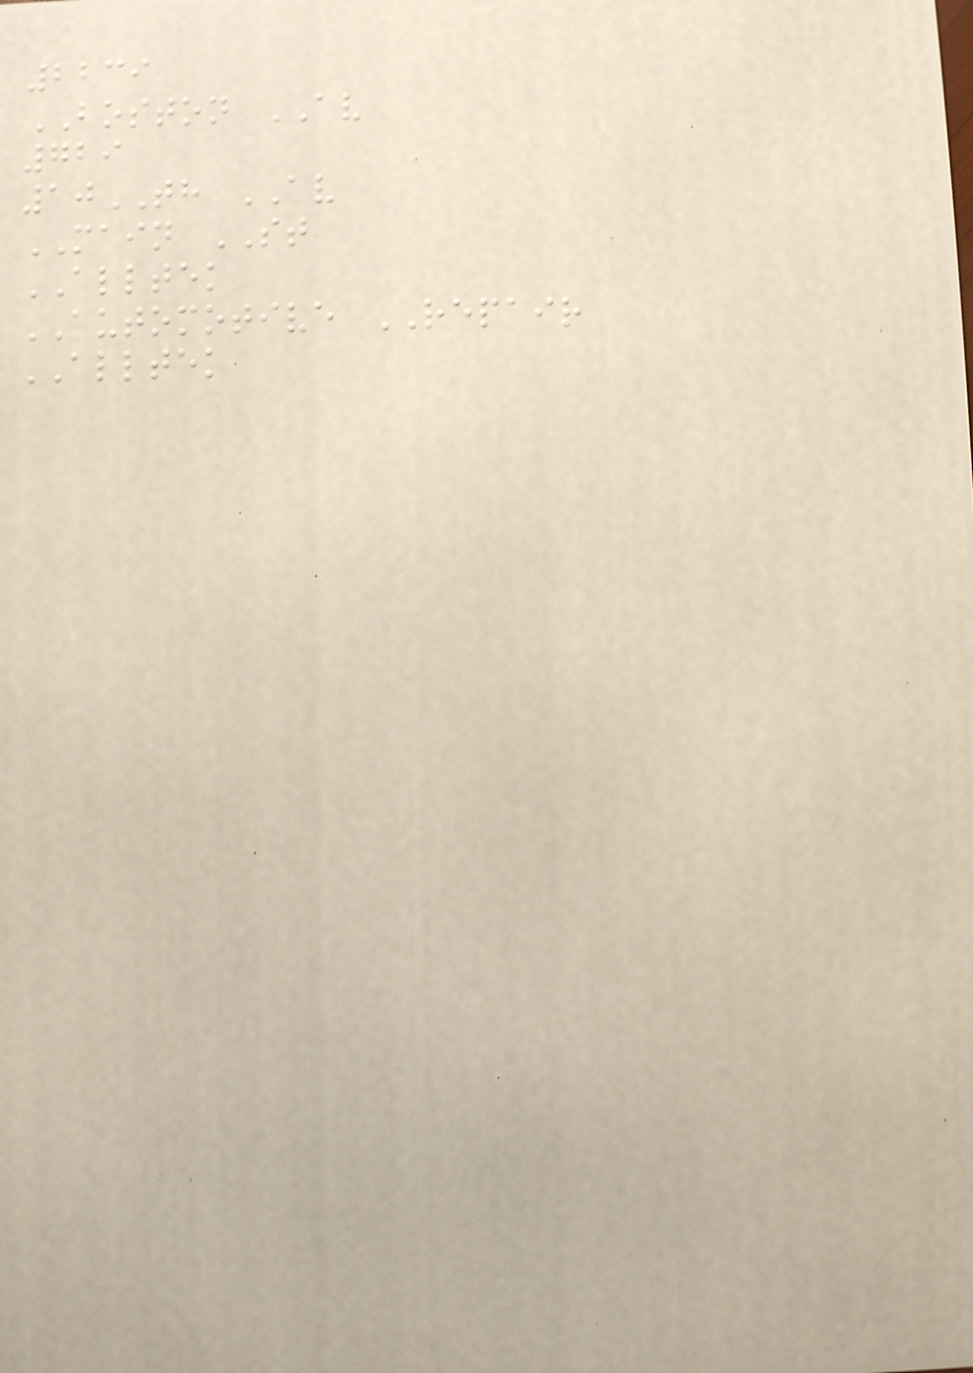2239
BOSTON AV
729
10TH AV
MAIN ST
ALLTEK
AUTOMOTIVE REPAIR
ALLTEK
